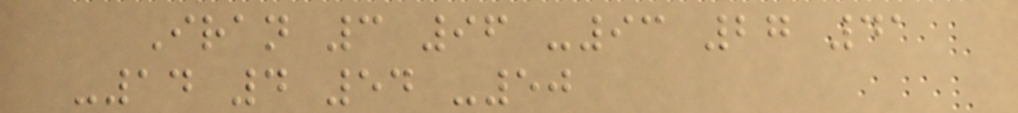Iran 3 96 -93 27 41
-14 4 54 -50
